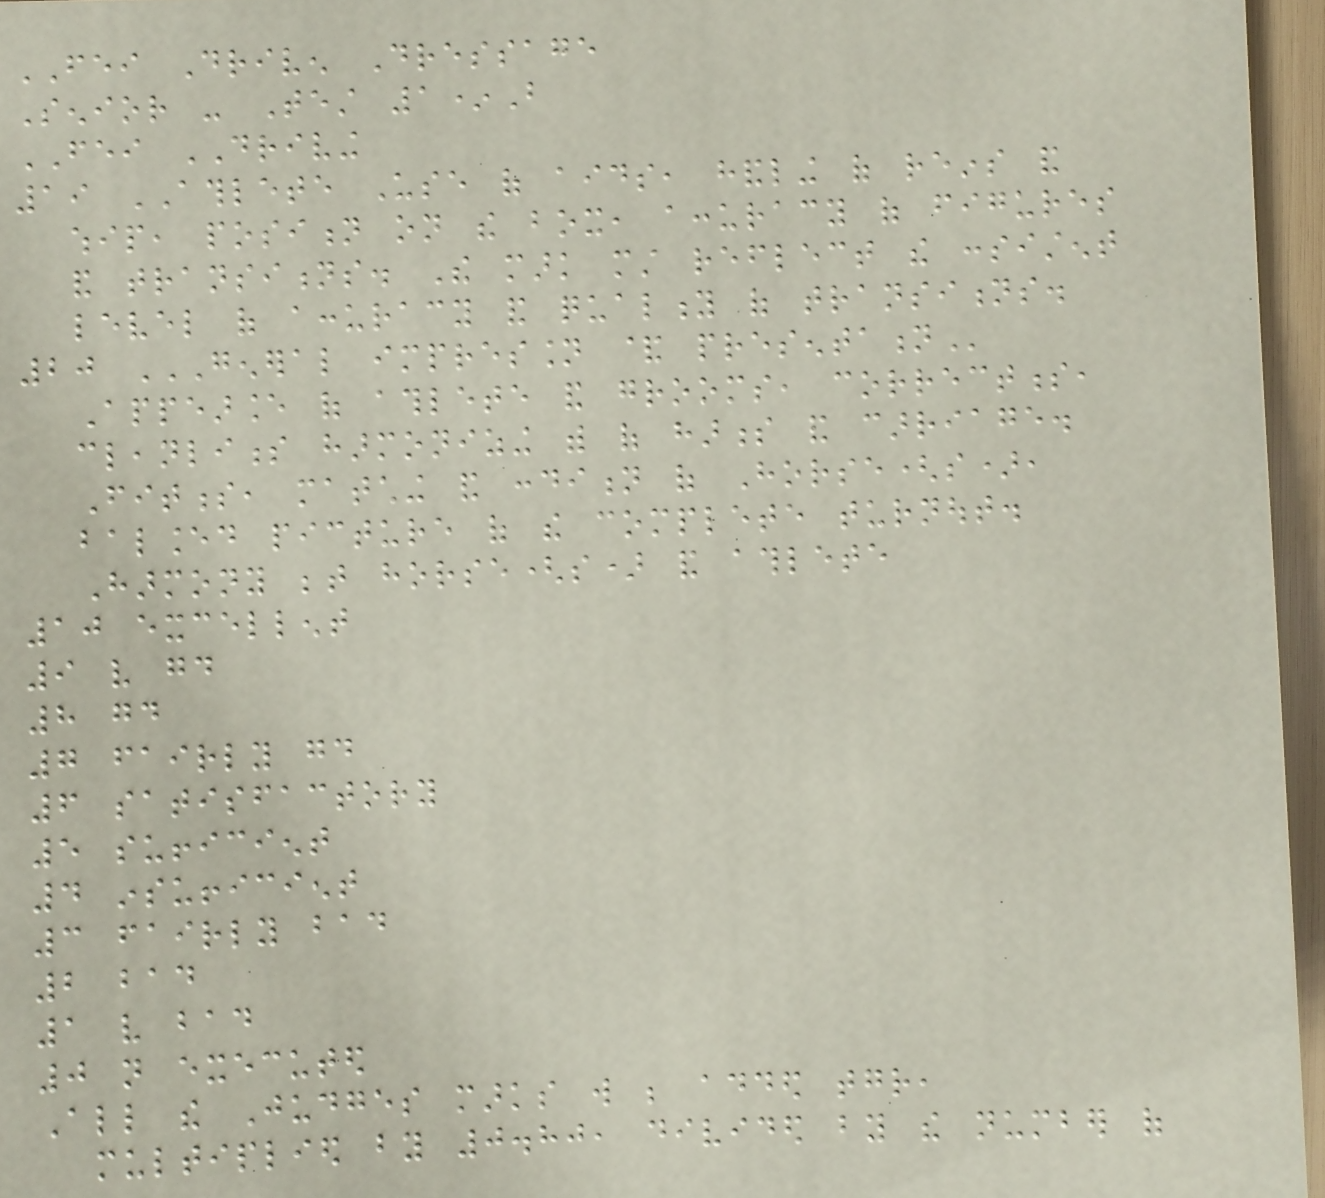FEI Driven Dressage
Senior - Test 1*B
FEI DRIVING
19 ATHLETE Use of aids, handling of reins and
whip, position on the box, accuracy of figures
and transitions. The mark must reflect the consistent
level of accuracy and quality of transitions.
20 GENERAL IMPRESSION & PRESENTATION
Appearance of athlete and grooms, correctness,
cleanliness harmonizing with of harness and carriage.
Fitness, matching and condition of Horse(s),
balanced picture of the complete turnout.
Harmony between horse(s) and athlete
10 excellent
9 very good
8 good
7 fairly good
6 satisfactory
5 sufficient
4 insufficient
3 fairly bad
2 bad
1 very bad
0 not executed
All the Judges marks will be added together,
multiplied by 0.80, divided by the number of
